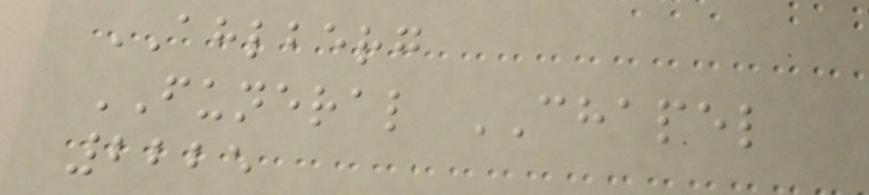AHLBERG
FUNERAL CHAPEL
2225
